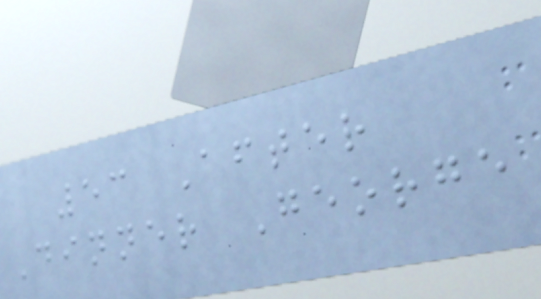53 After
Dinner George
